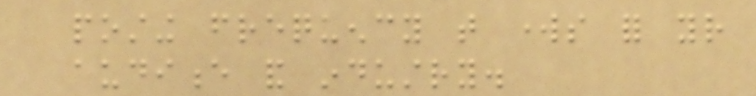posting frequency that works for your
audience and industry.
